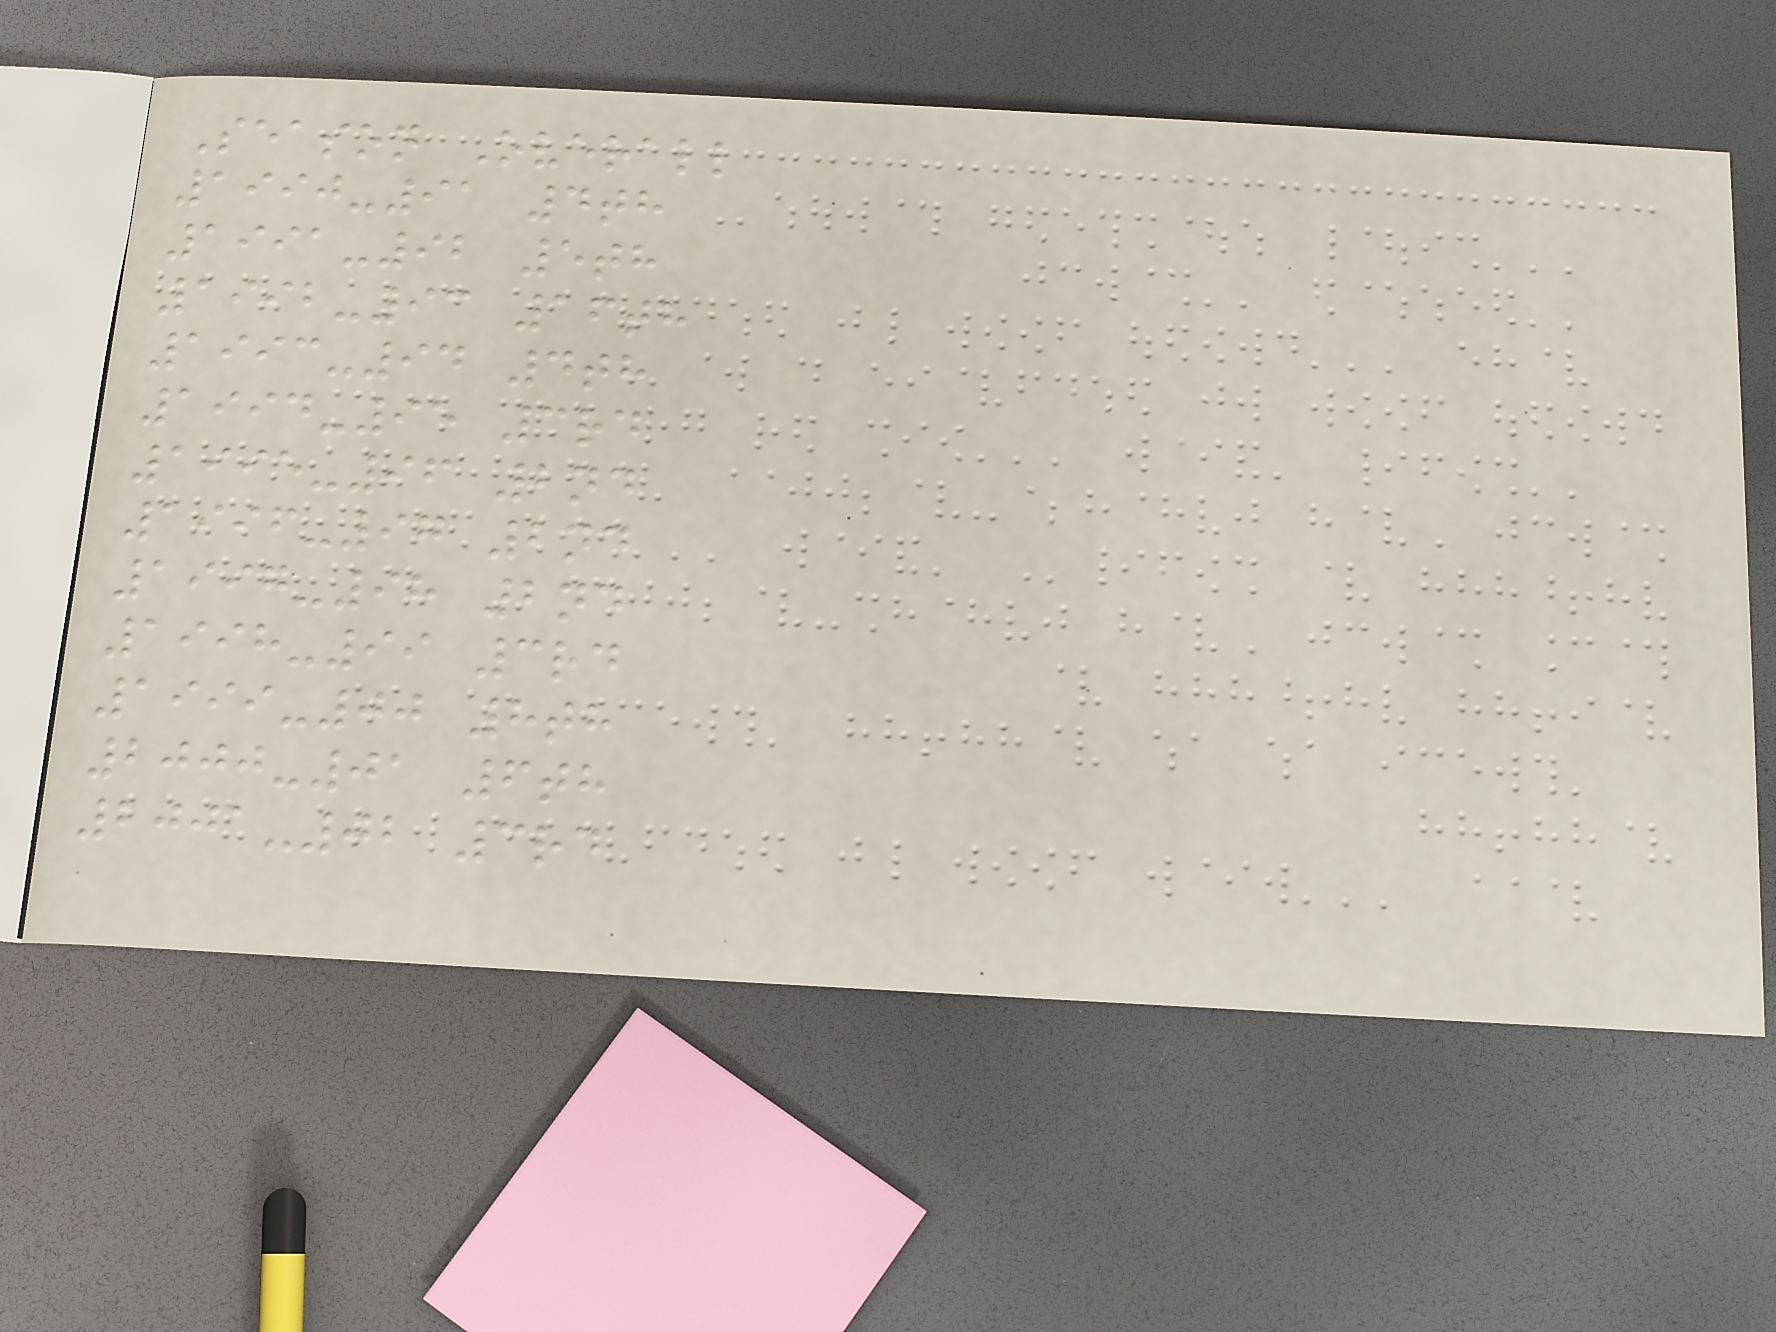Season Overall
1990-91 4th
1991-92 5th
1992-93 16th
1993-94 4th
1994-95 3rd
1995-96 2nd
1996-97 2nd
1997-98 2nd
1998-99 3rd
1999-00 8th
2000-01 6th
2001-02 3rd
